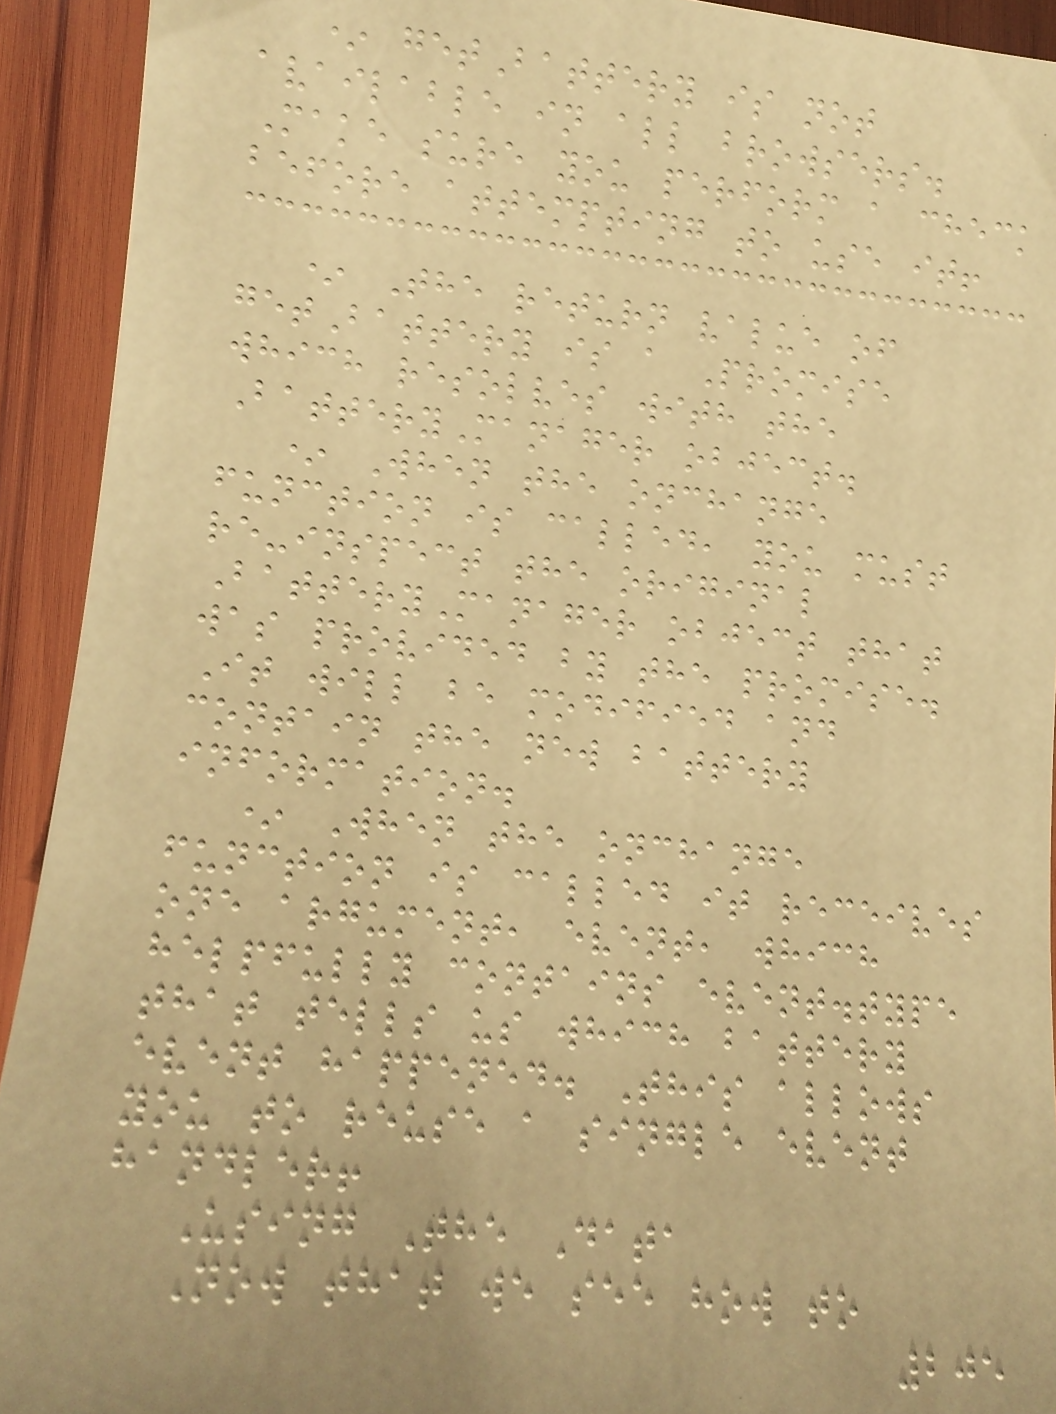* getBattery is not
available in all browsers.
Make sure you perform a check
before attempting to use it!
* The return value of
getBattery is a Promise
which resolves with the
BatteryManager object.
* When the onchange
function is called, you must
re-inspect the original
BatteryManager object that
was provided by the promise.
It will be modified and
contain the new battery
information.
* When the onchange
function is called it receives
one argument, event, which
helpfully contains event.type
that tells us which battery
event happened. This allows
you to reuse a single event
handler!
Using The Data
Now that we see how to
205
